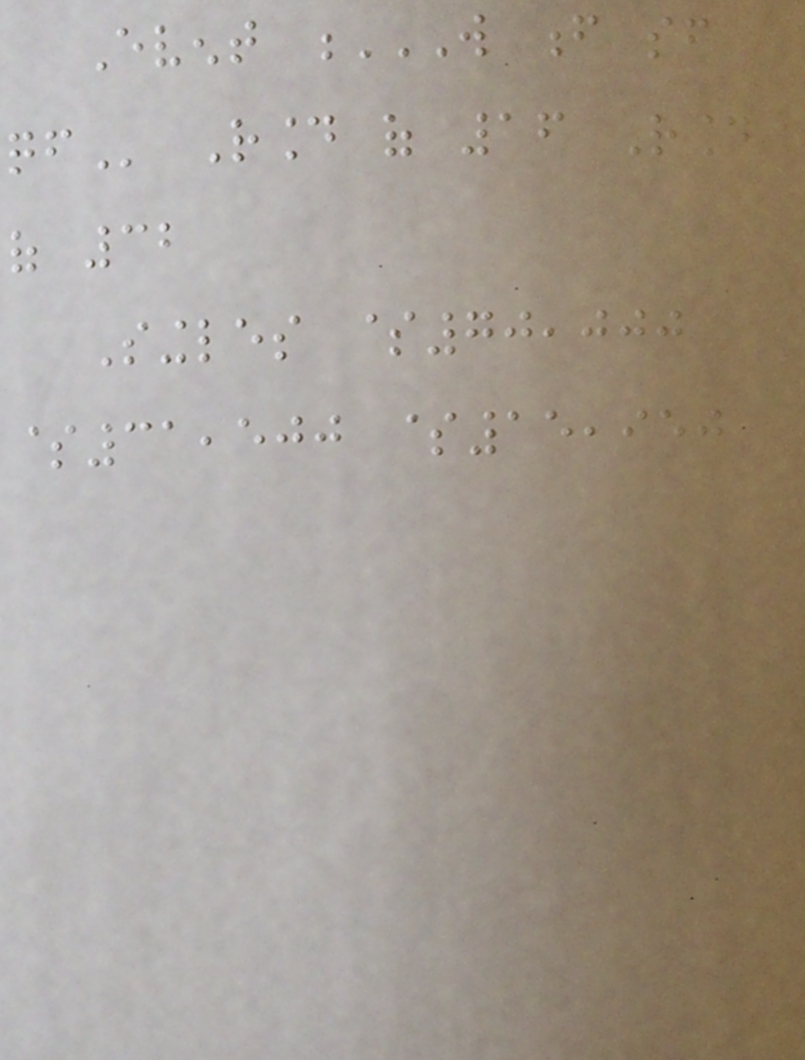Event W F SF
QF Round of 16 Round
of 32
Singles $70,000
$31,500 $15,950
